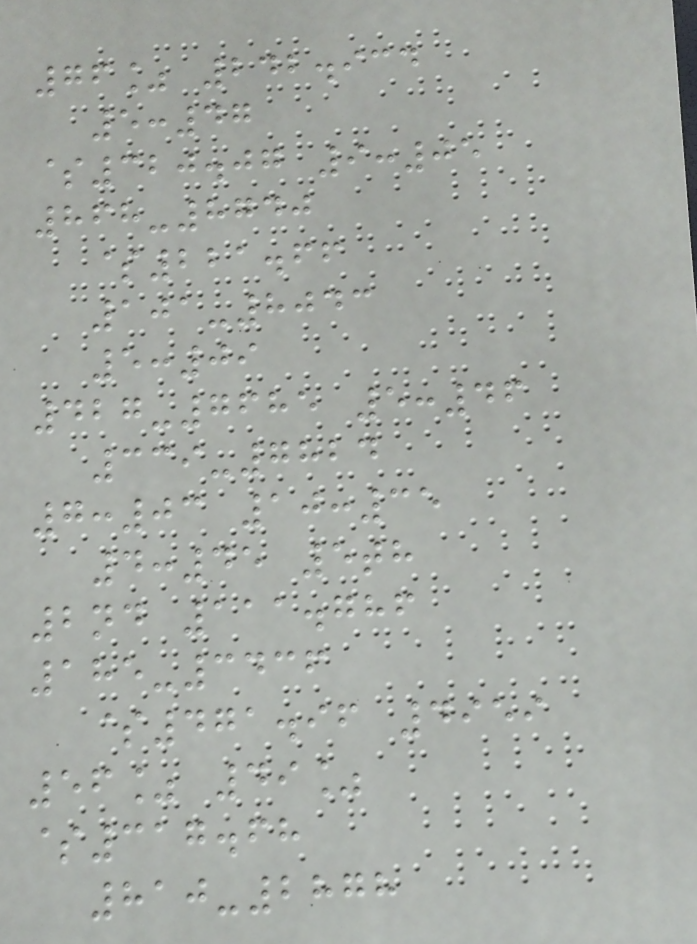76% 242.934
5:47
$320.07 9:05
868-8740
$221.66
101-8043
5:09
427-7685 5:46
339-7824
7:03 10:35
4:45 5th
2nd 111.786
185-3436
$471.96 4959
56% 49%
$317.68
810-2878
